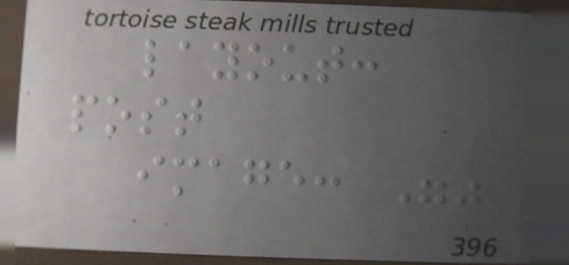layout:
post
image: ""
